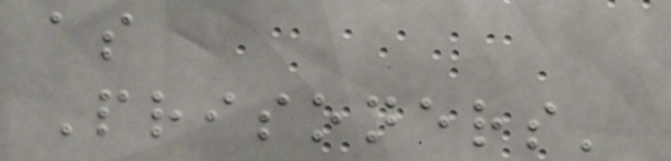as
Prisoners'
